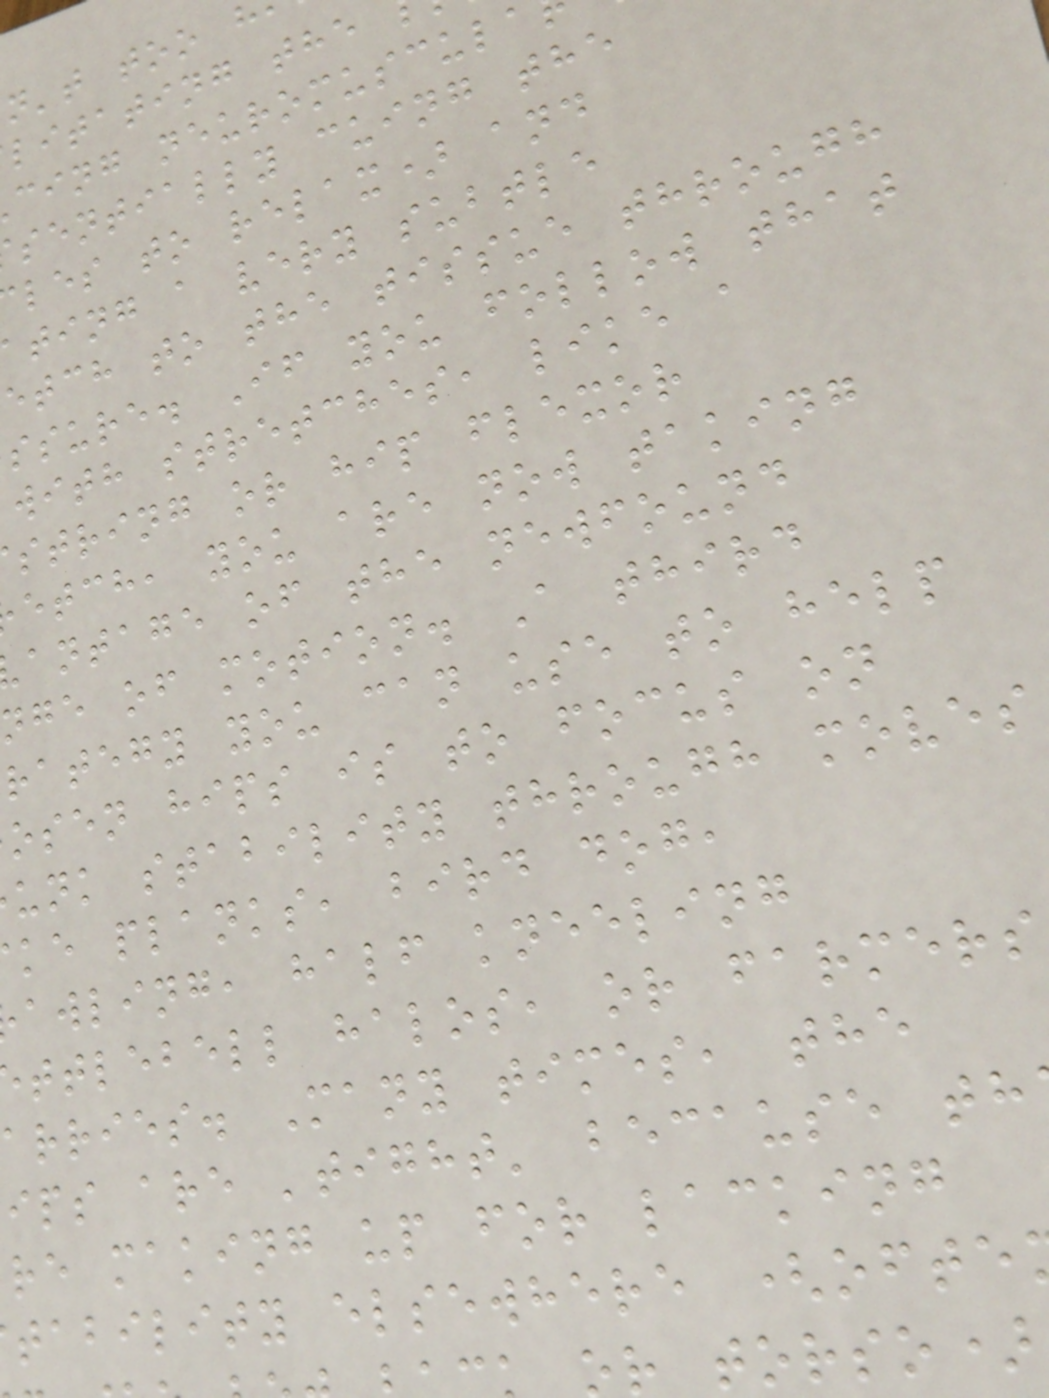n't too h
litating the
cing neuromuscula
sentially cuing the
les to relax) and
ating a very subtle
etch to the tissue through
ssure. If you follow that
with stretches, like a
string or hip flexor
etch, you are now taking
antage of the newfound
nge of motion. A third
rategy you can use to help
osen hips is to focus on
unk stability through moves
ke planks, bird dog,
awling, half kneeling
ttlebell halos, or farmers
arries. Many times, the
ips are 'tight' because th
re making up for lacking
tability elsewhere (ofte
or torso)
